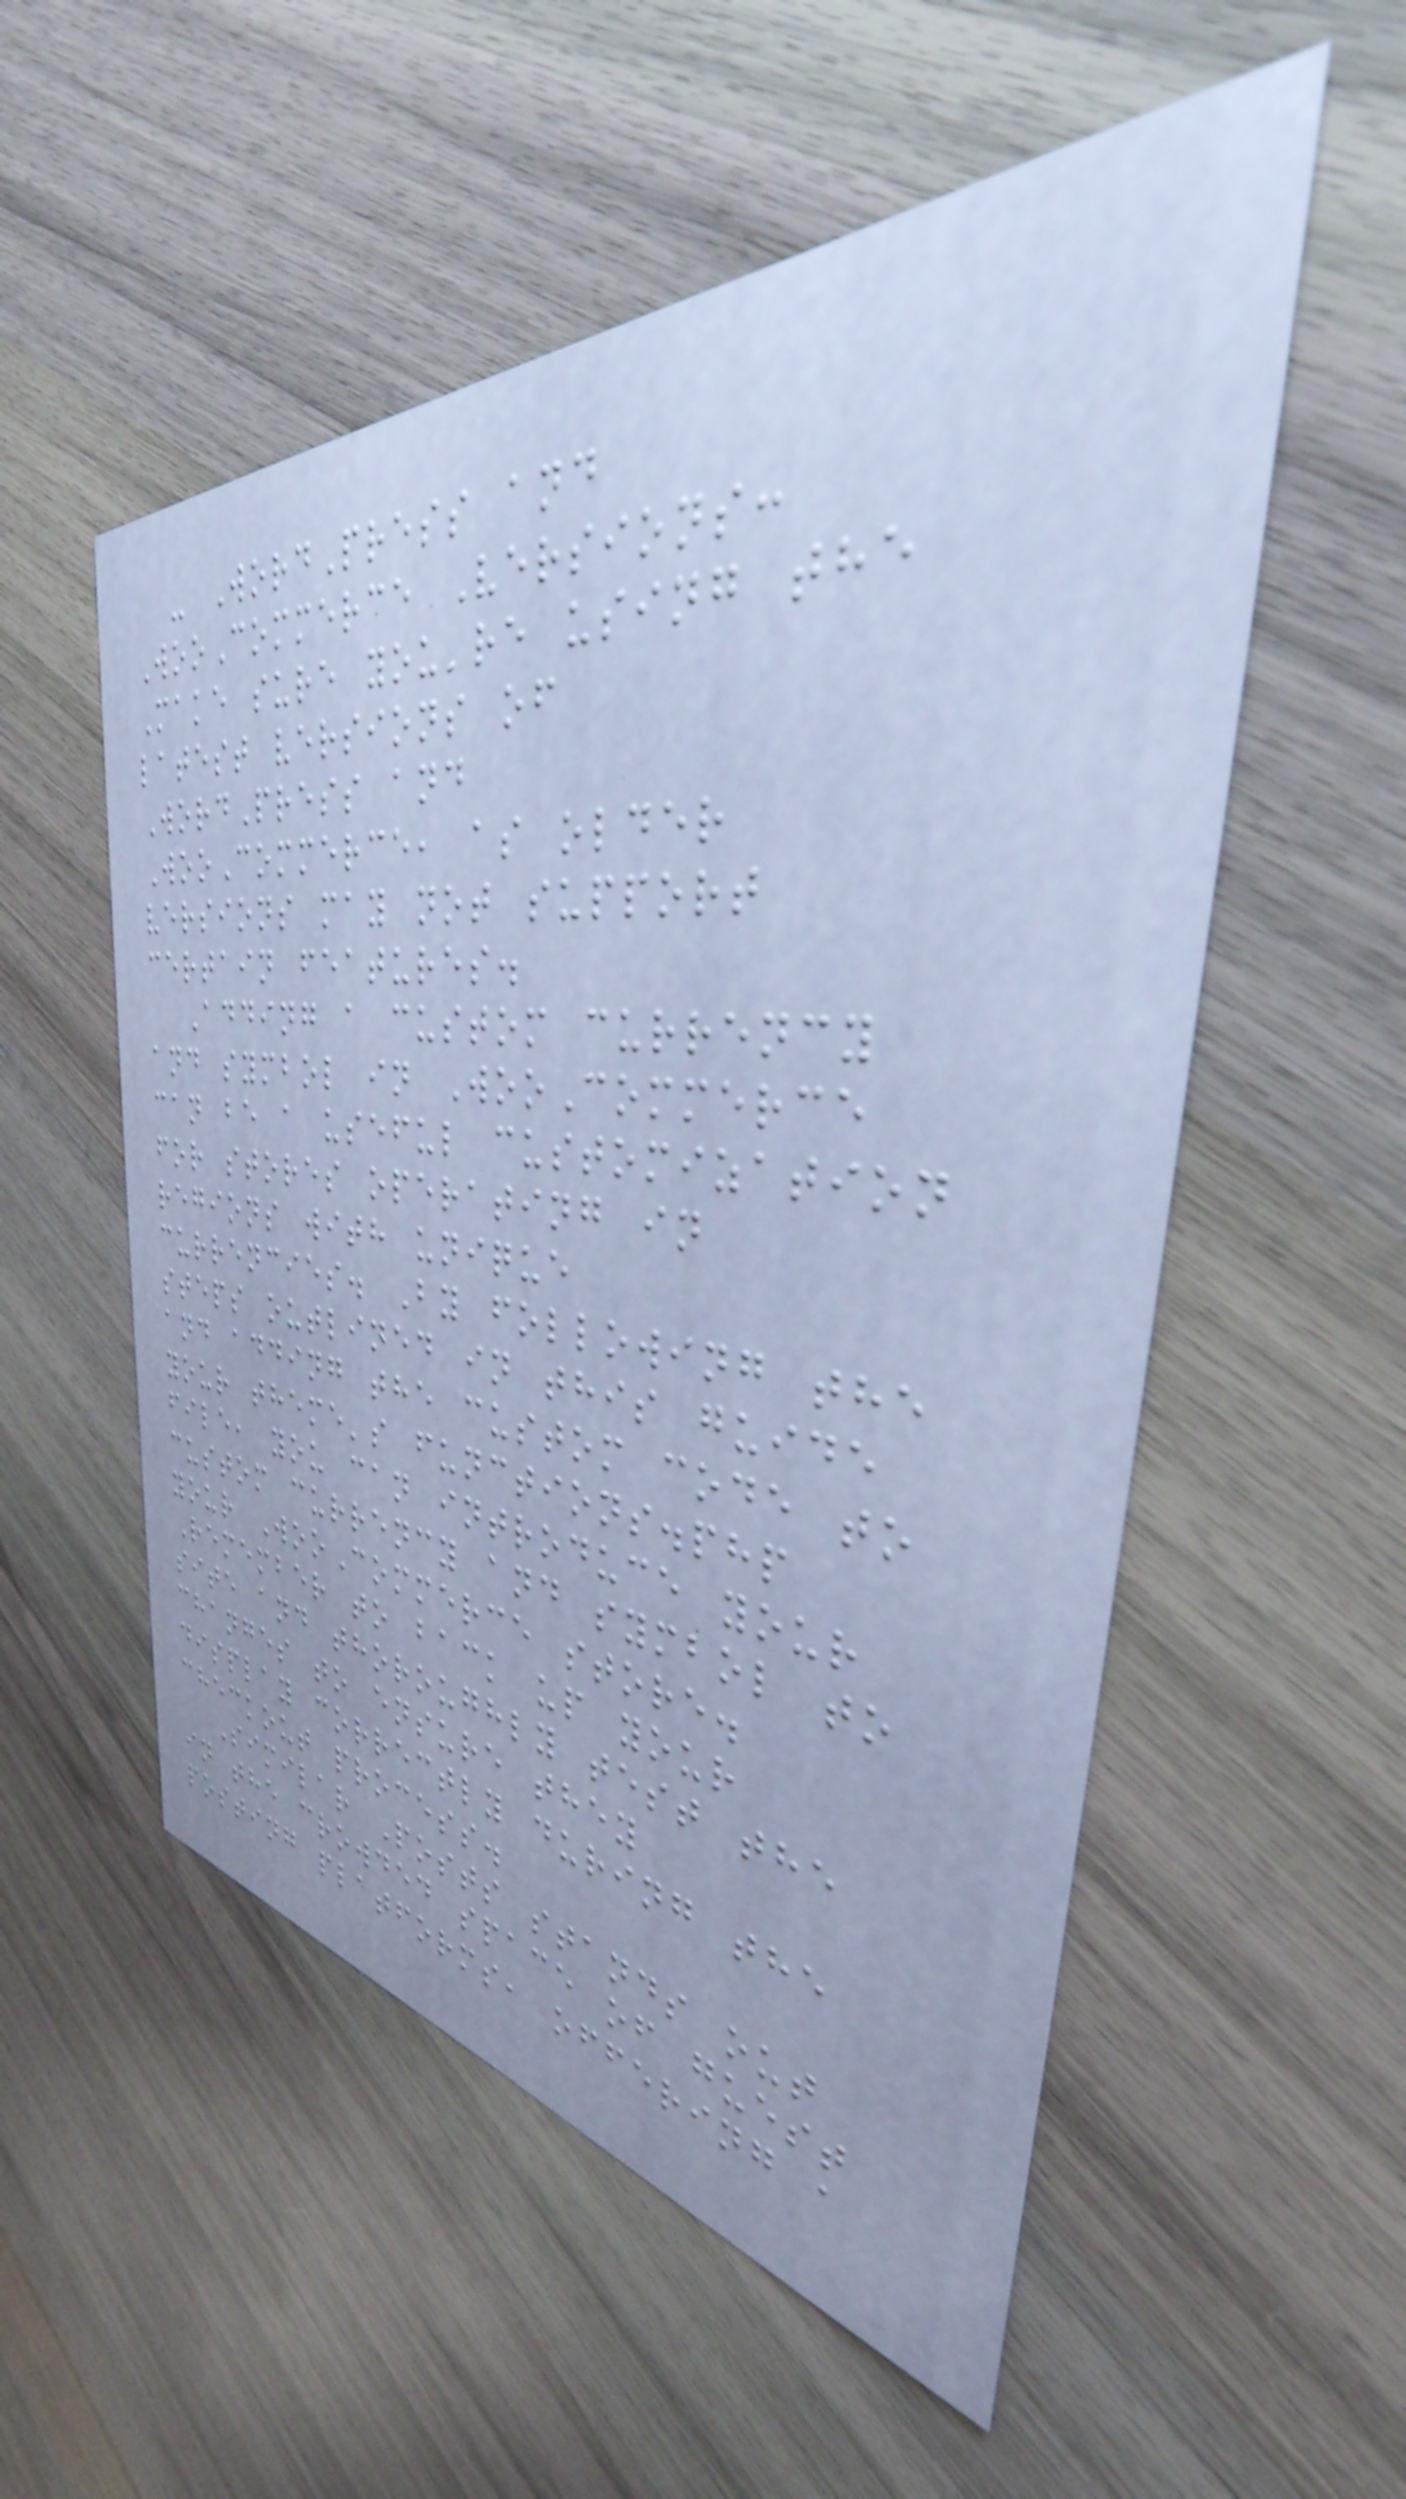- WordPress and
WooCommerce Versions:
Make sure you're using the
latest versions of
WordPress and
WooCommerce, as older
versions may not support
certain features.
Adding a custom currency
and symbol in WooCommerce
can be a useful customization
for stores operating in
regions with unique
currencies. By following the
steps outlined in this guide
and adding the custom code to
your theme's functions.php
file, you can introduce your
custom currency and symbol to
your WooCommerce store.
Remember to back up your
site and thoroughly test the
changes to ensure they
display correctly during the
checkout process.
Similar Posts stands out
in the crowded space of guest
posting platforms, offering a
